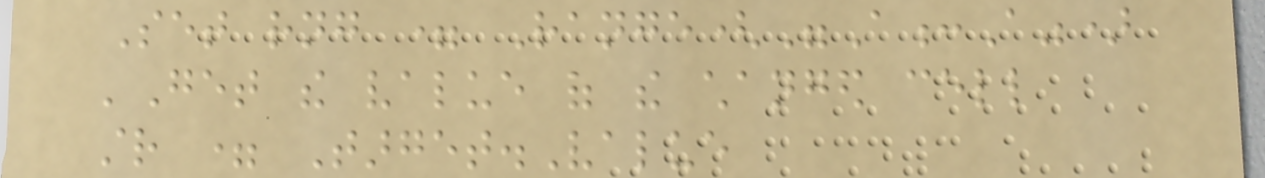Set rng = Range("A:A")
'Get the value of the changed cell
str = Target.Value
